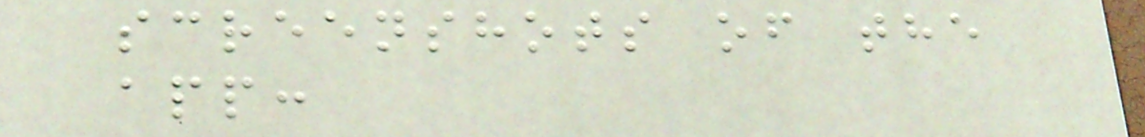screenshots of the
app:
